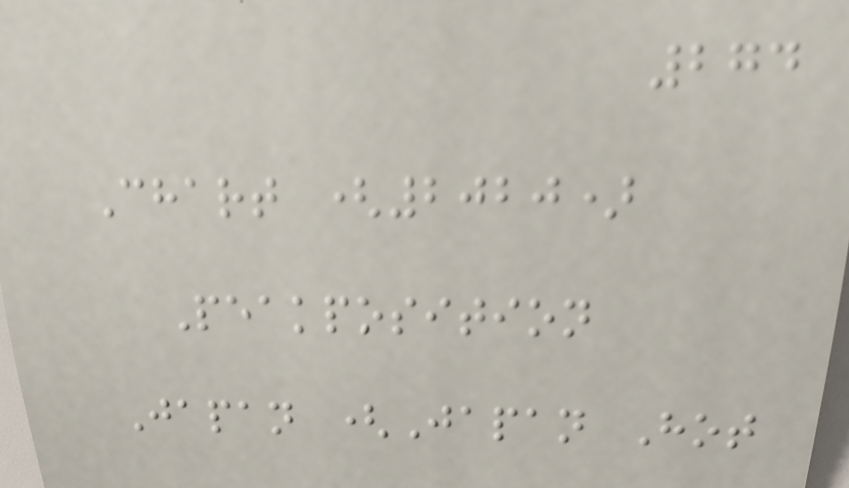274
Chart (2020)
Peakposition
Japan (Japan Hot
